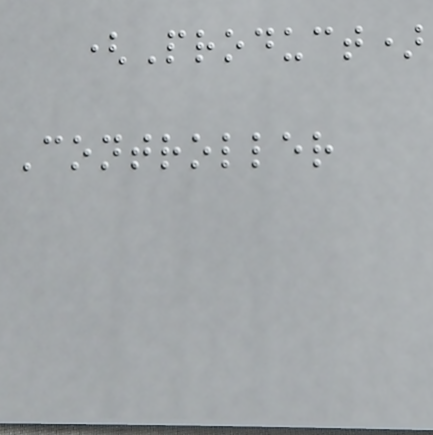(Product)
Controller
